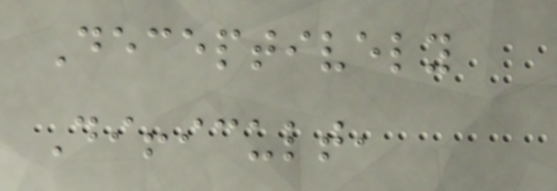Deceptively
Difficult,
